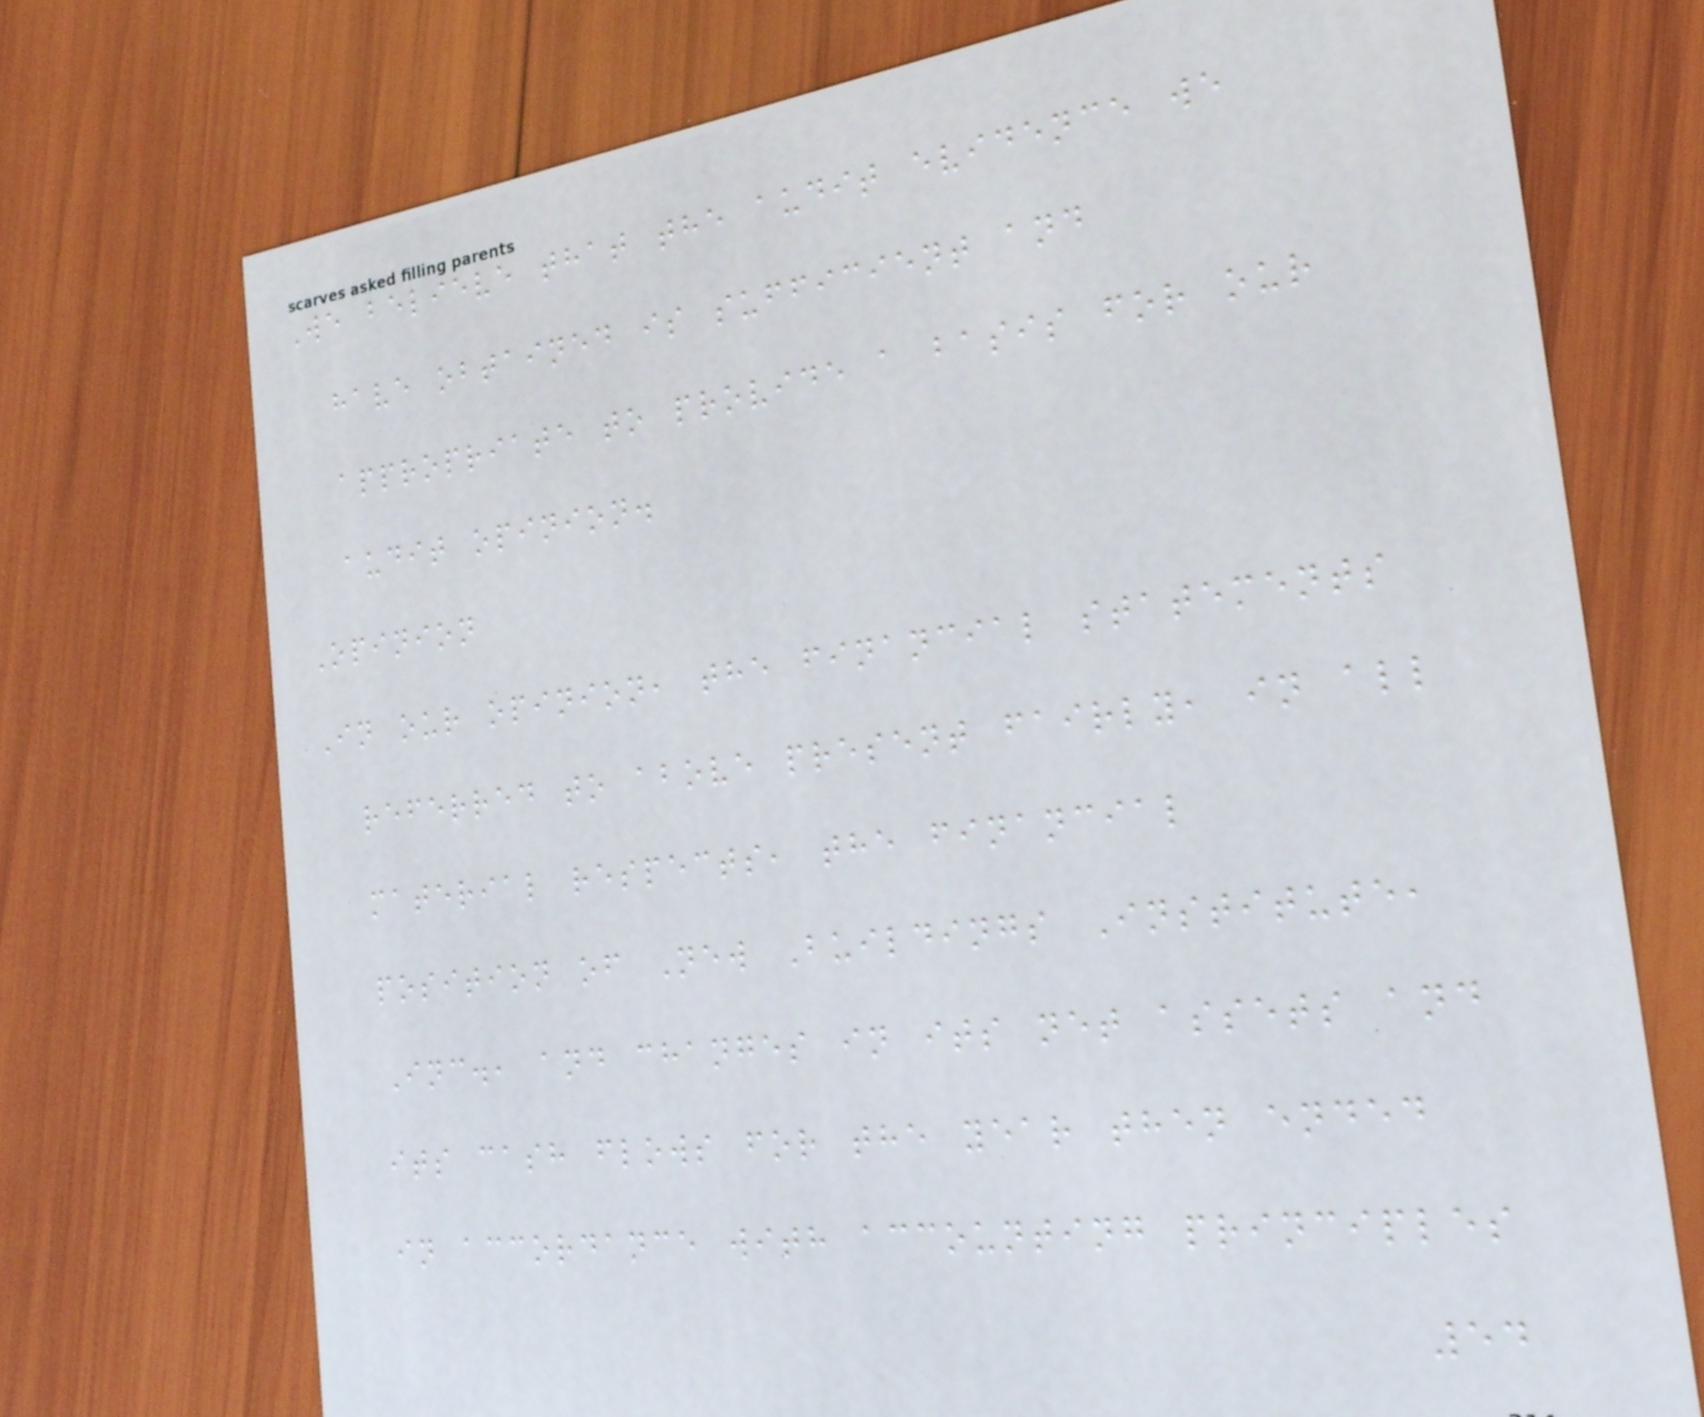We believe that the audit evidence we
have obtained is sufficient and
appropriate to provide a basis for our
audit opinion.
Opinion
In our opinion, the financial statements
referred to above present fairly, in all
material respects, the financial
position of New Buildings Institute,
Inc., and changes in its net assets and
its cash flows for the year then ended
in accordance with accounting principles
54
